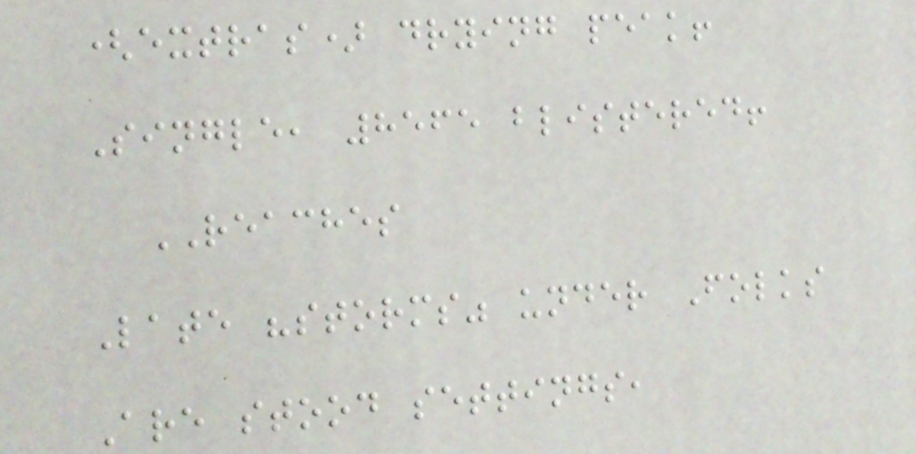(extras) drying peak!
Single, 8565 blistered!
REACHES
Late "storms" under Folks
Are stood settings,
